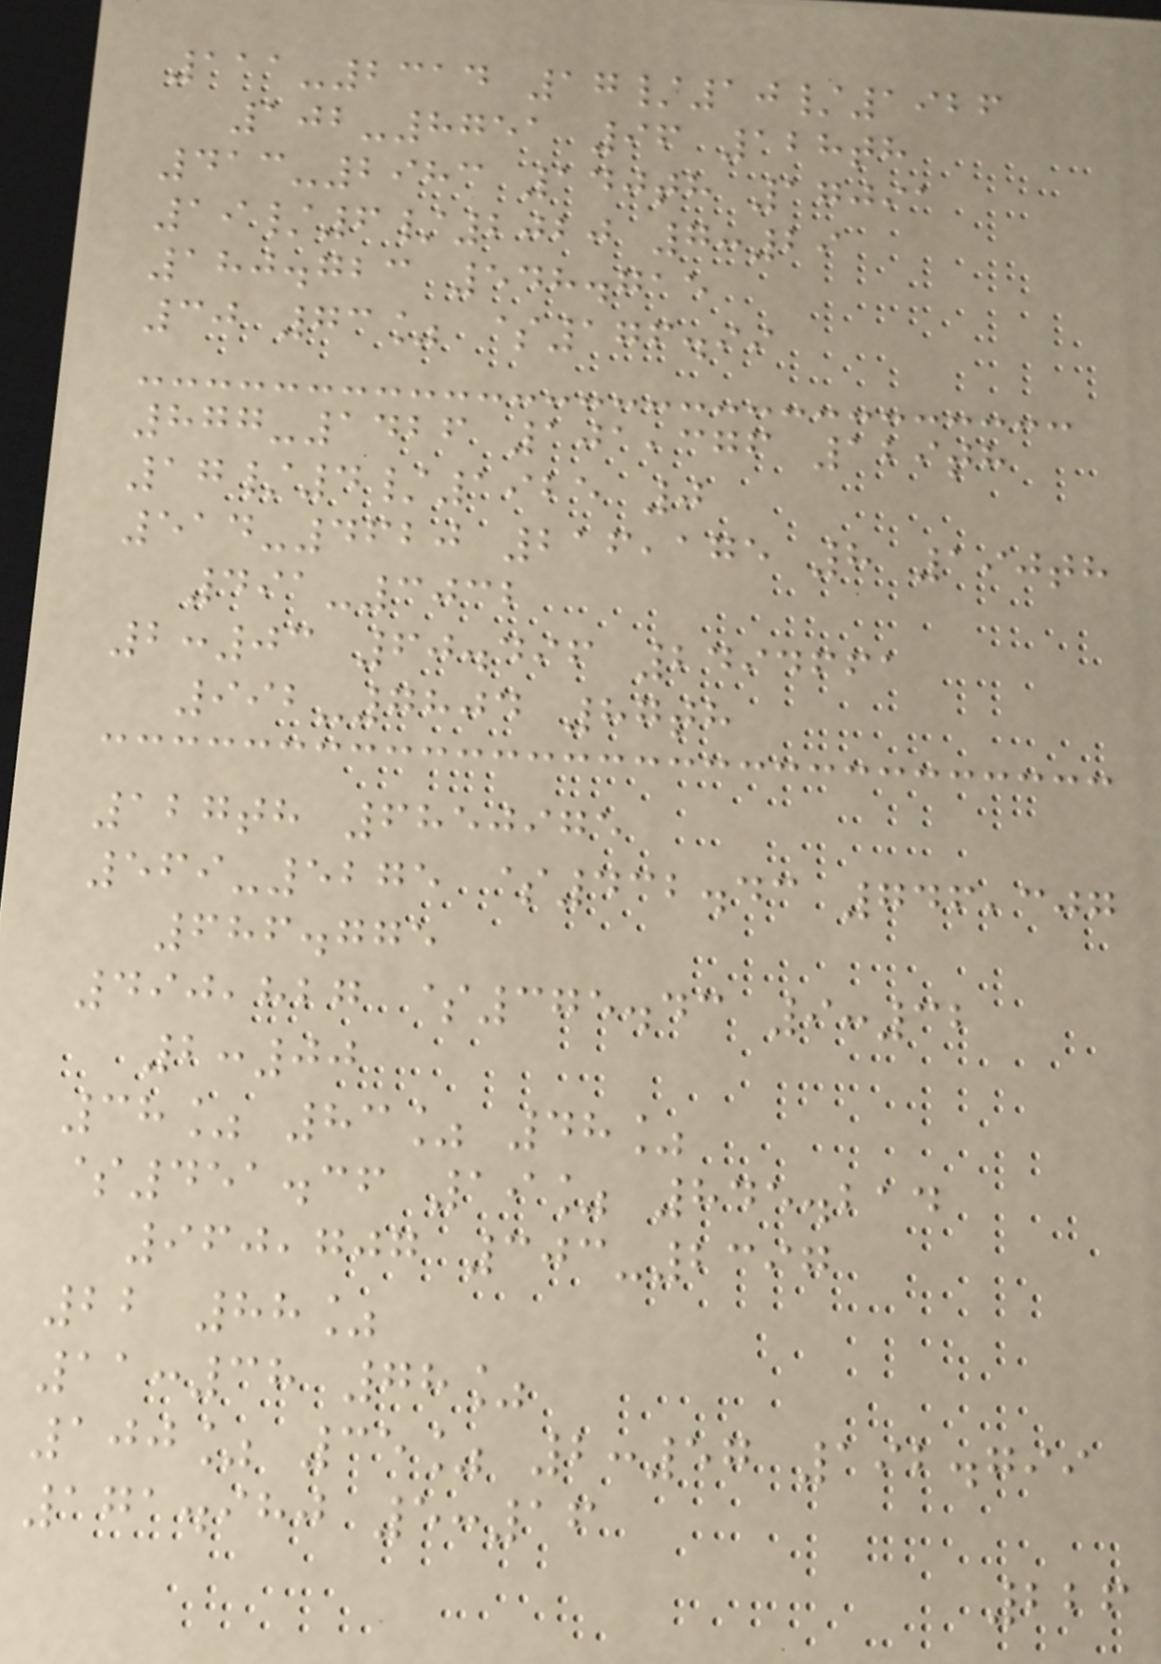111-2314 17/10/1926
102-8751 96 128th
413-2983 140th 17091
19/6/2020 7:29
180.723 548.715
30 73% $176.99
877-1426 101,376 129th
17/4/1925 0
514-4620 216,175 8 190th
491-3032
2:03 60.496 2494661
992-7804 87th
127th 6850975
569-5275 $432.43 746,307
686.775
490,827 $375.43 9:32
2:00
38% 83% 48%
$451.36 19% 845.214
960,707 303-2397
22 88%
11:38 78%
100% 35% 2:57 192.799
171.980 5:16
226
